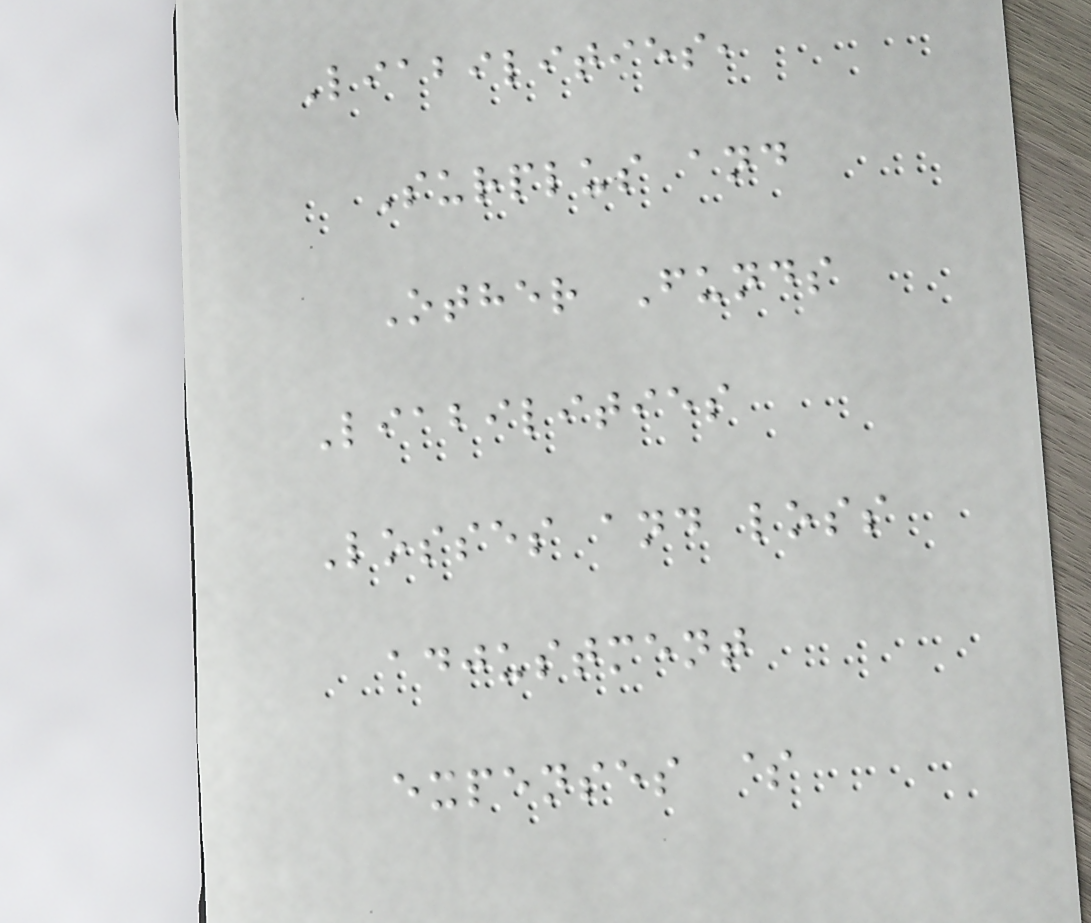Liabilities,
Surplus and
Other Funds
Liabilities
Losses and loss
adjustment
expenses $
